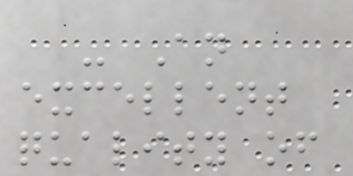- An
excellent
quality of
